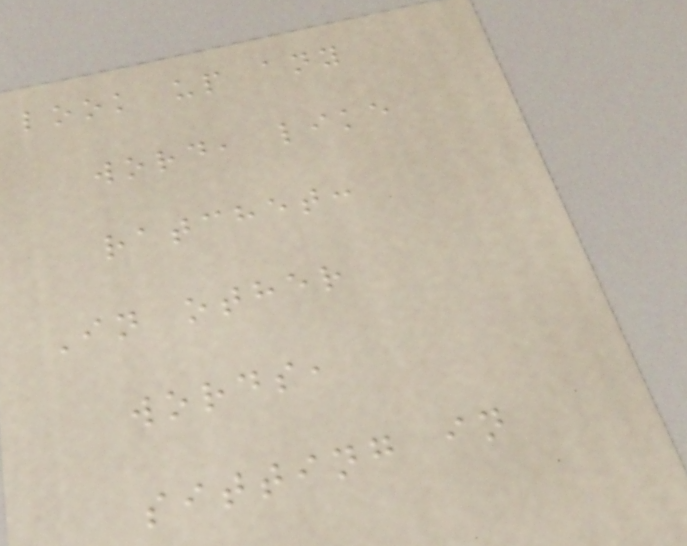look up any
word, like
ratchet:
In other
words,
sitting in
